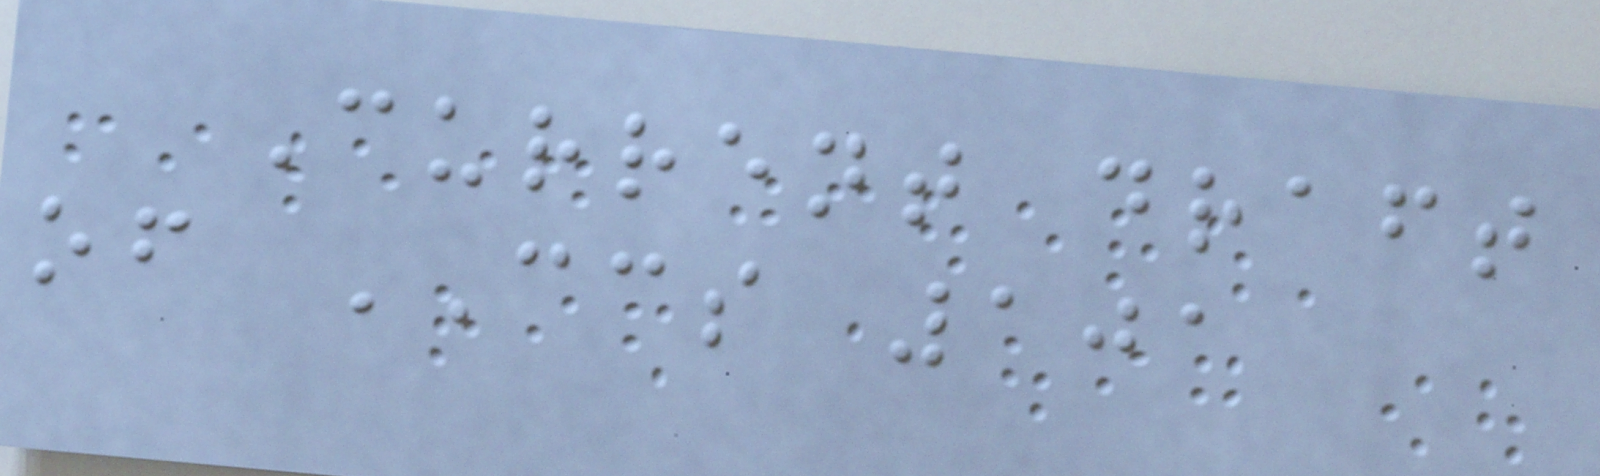Current draft
of CCS 101
